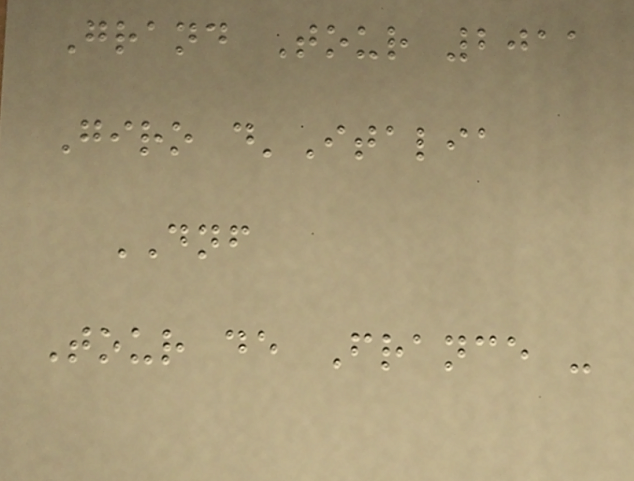Grand Tour 2011
Giro d'Italia
DNF
Tour de France -
